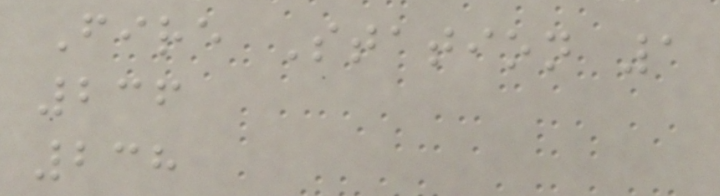Fire Station 1
236
238
